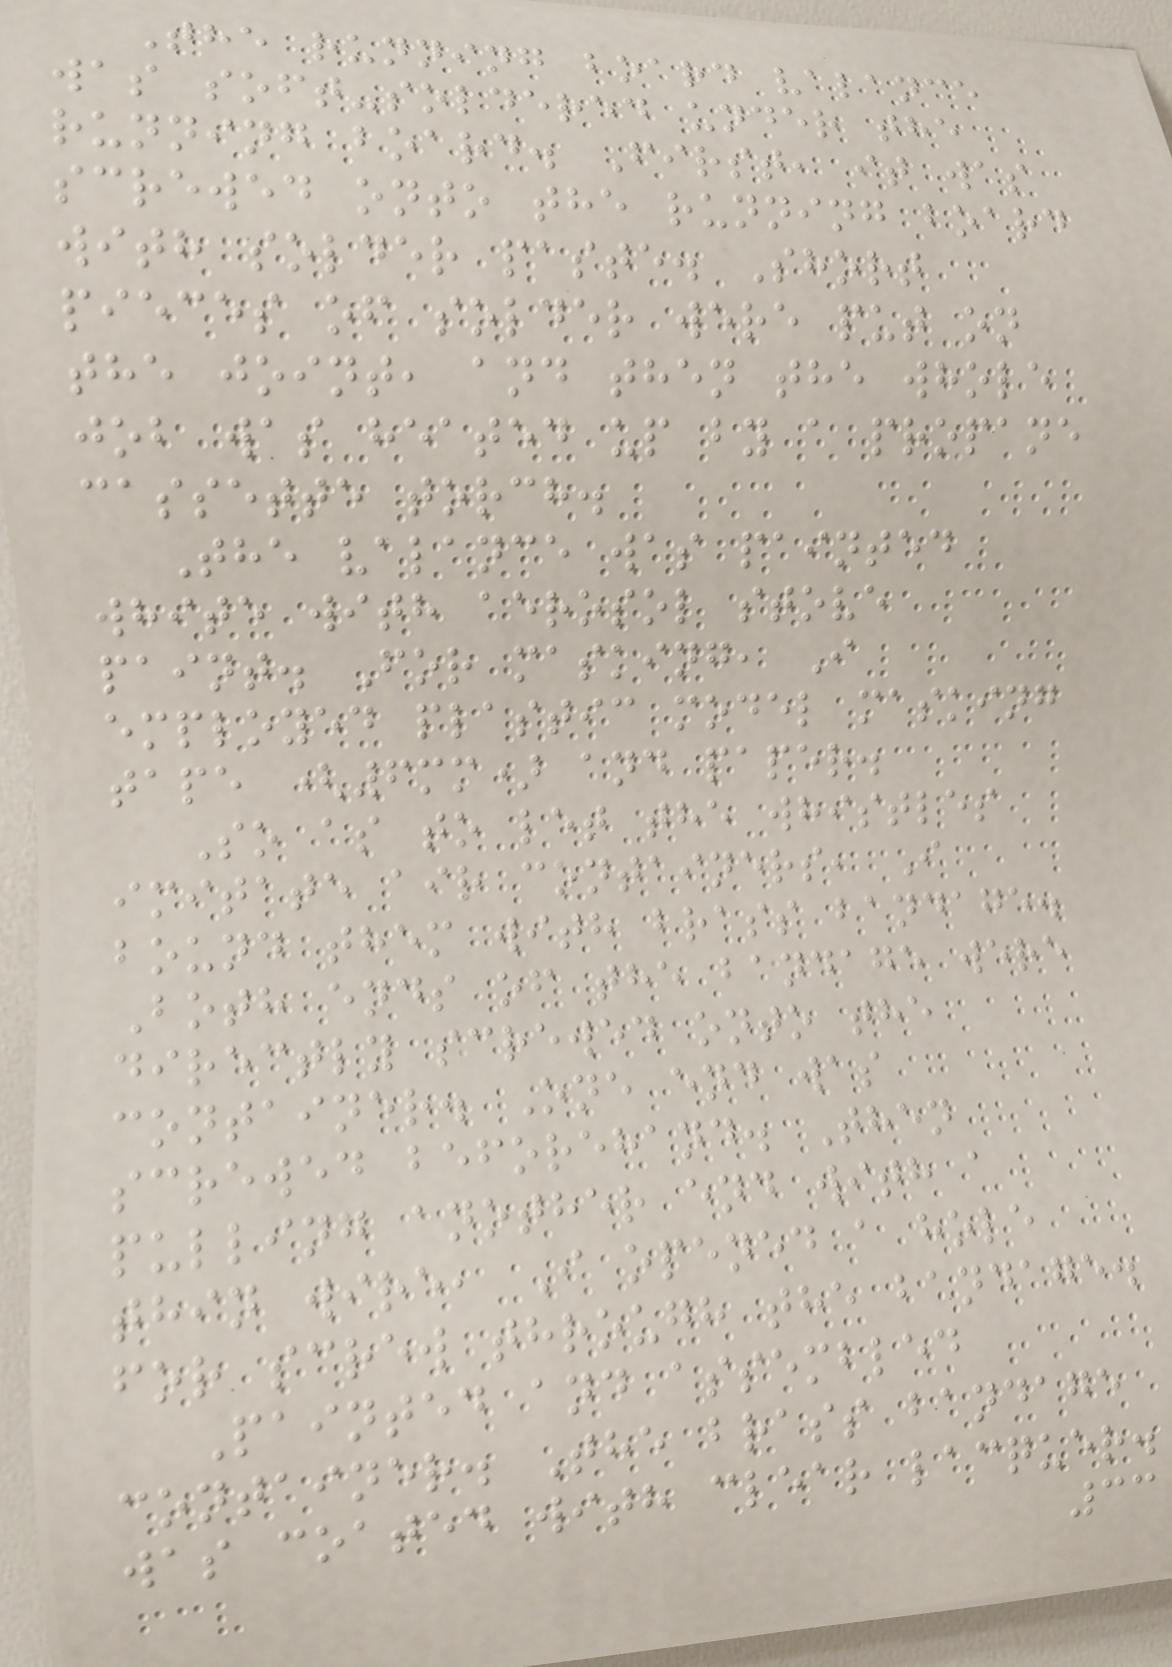The running board valance
was soft-soldered under the
running board. First, it was
screwed onto the running board
with solder paste. Short
pieces of solder were put on
the joint, and then the whole
job was heated up by a propane
cassette torch.
The valance was painted
white with aerosol stove
paint. For masking, I
employed plastic model masking
tape (6mm) and paper.
So as to let the whistles
imitate air containers, I
bound them with brass bandage.
Both ends of the bandage were
directly screwed onto the
container. One end was
screwed beforehand. Then
pulling another end with a
thin wire, I opened a hole
for screw through the bandage.
Painted and assembled
container. The brass bandage
was coated with clear lacquer.
33
